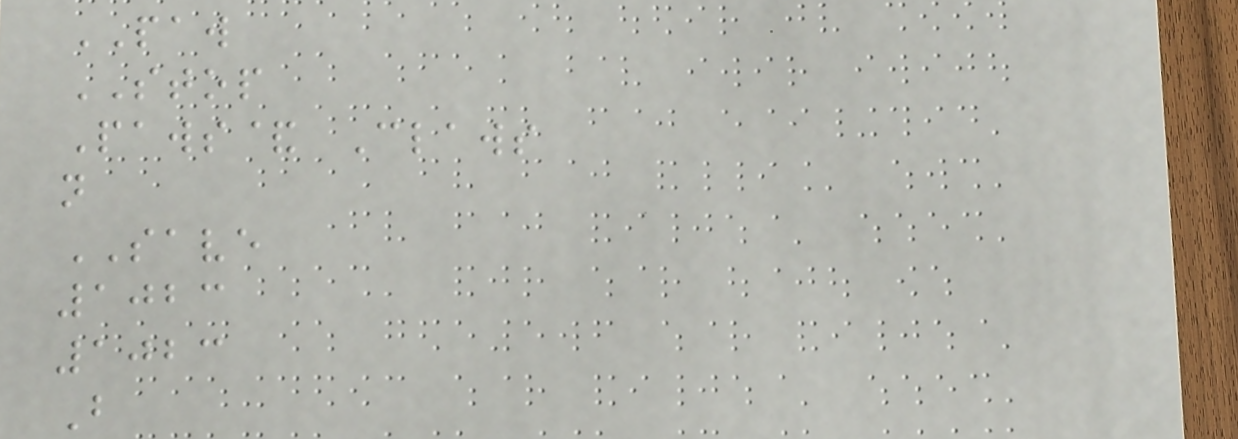PAW
STOP
Paws& Claws
n
SAVE
1023
1023
B
